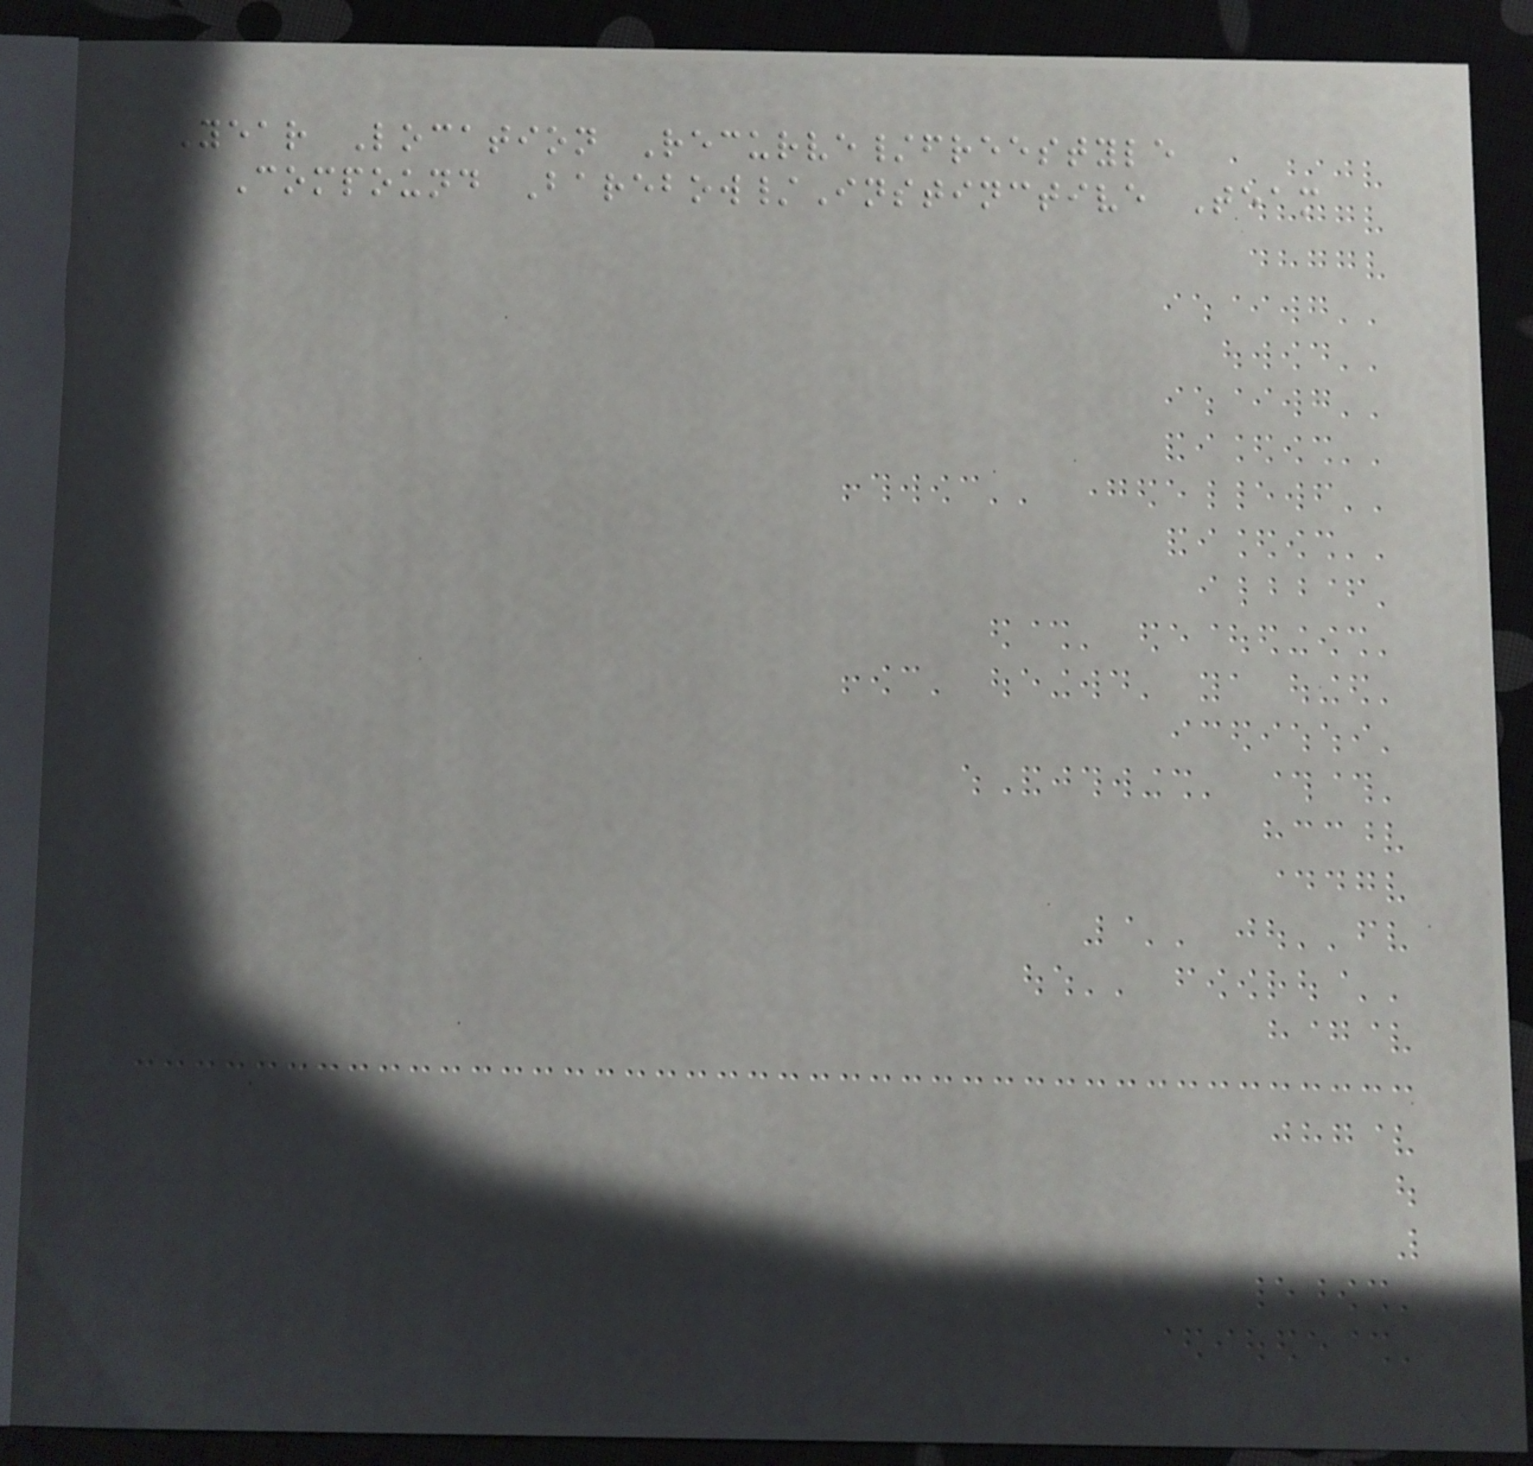Year Location Recurve/freestyle
Compound Barebow/Instinctive Team
